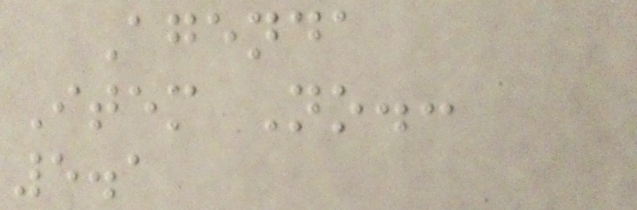Agenda
Item No.:
5.1
